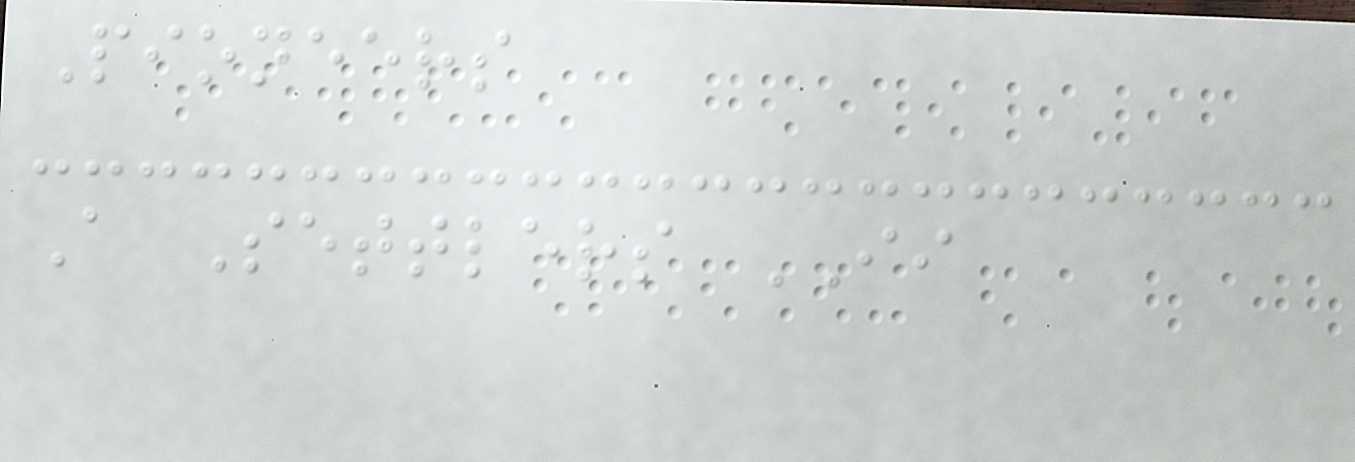Pioneers
A Settlers II
